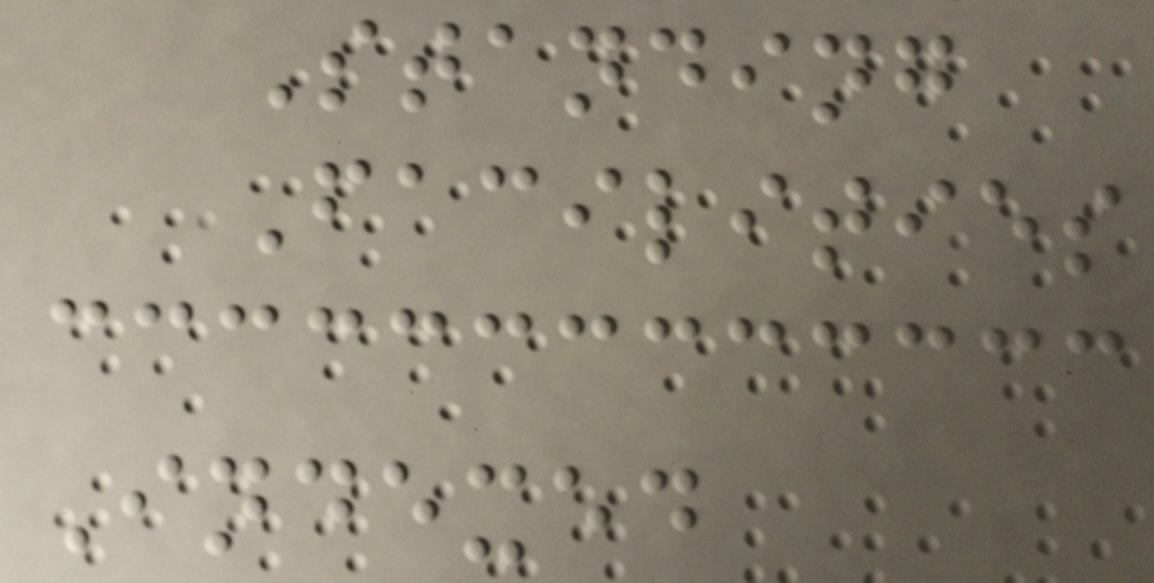Standing
Facilities
Indexed
